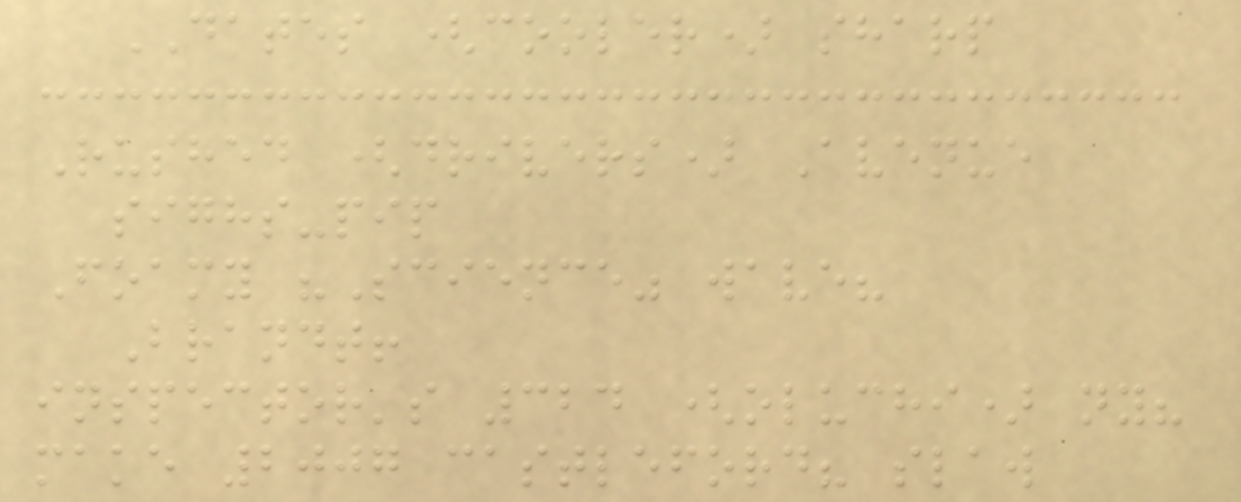DATES (cooler) sharp
Rushed (drivers) Avenue
sighs-pip
Foamy "Science" wave?
Brandt!
inspector's 324 (oluchi) ny?
make 2007 castleford? slaw
